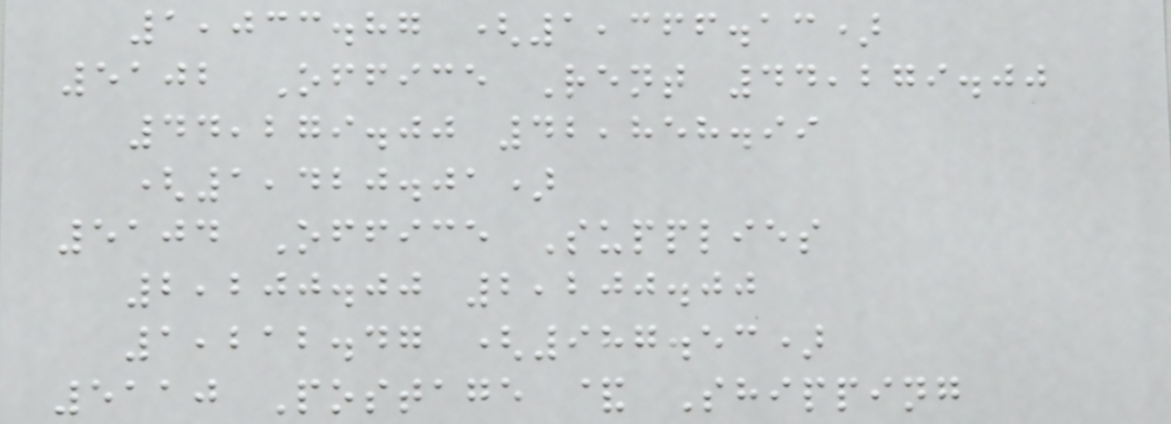1,033.87 (1,366.13)
5102 Office Rent 44,279.00
44,279.00 42,858.99
(1,420.01)
5104 Office Supplies
2,200.00 2,200.00
1,212.47 (987.53)
5110 Postage & Shipping
